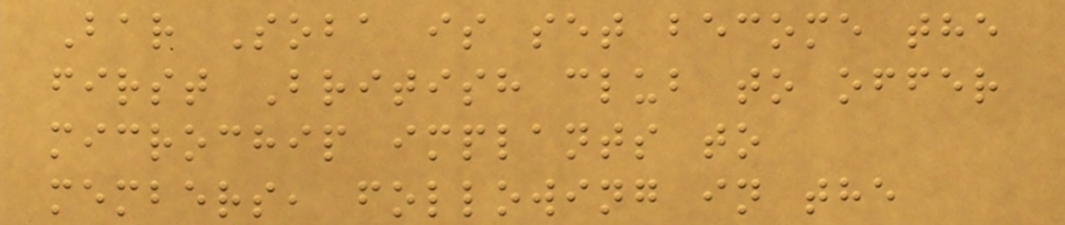Bar Soba is set become the
first British club to offer
microchip implants to
members, following in the
